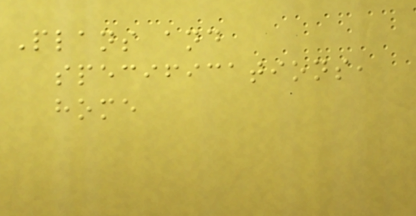Plans and
specifications,
home
